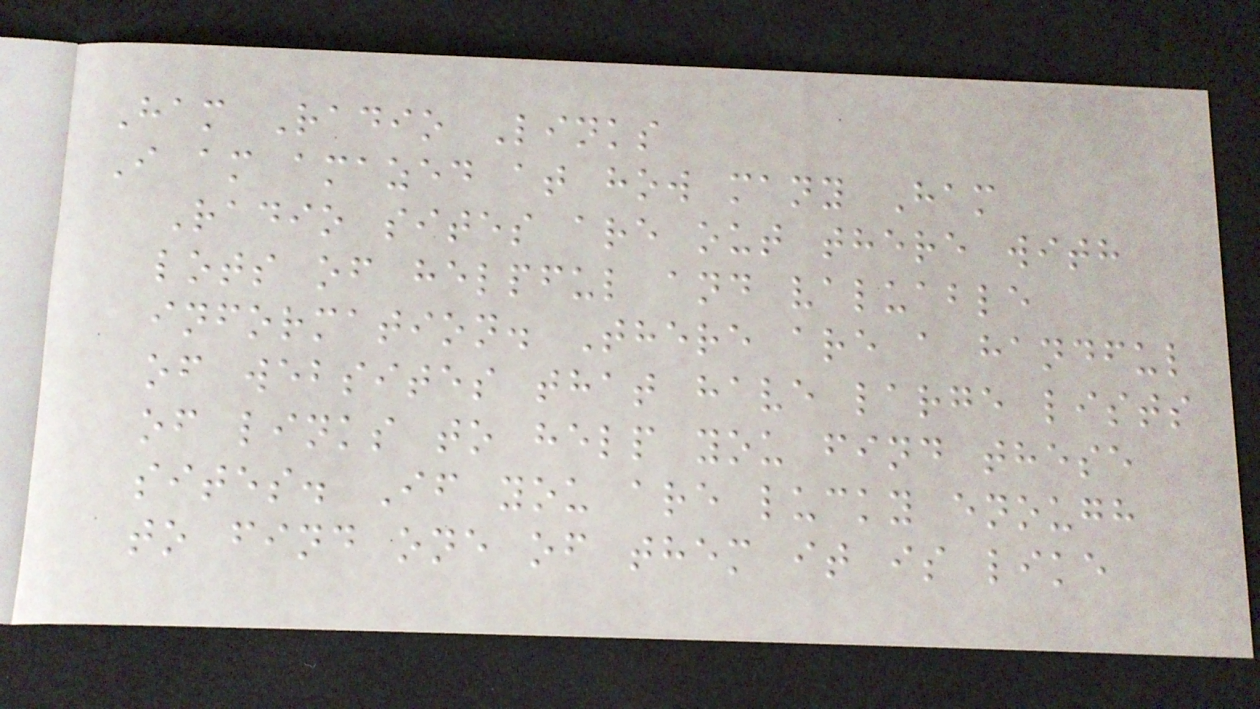Ham Radio Links
I am amazed at how many Ham
Radio sites are out there with
lots of helpful and valuable
information. There are a handful
of websites that have large lists
of links to help you find these
sites. If you are lucky enough
to find one of them it is like
